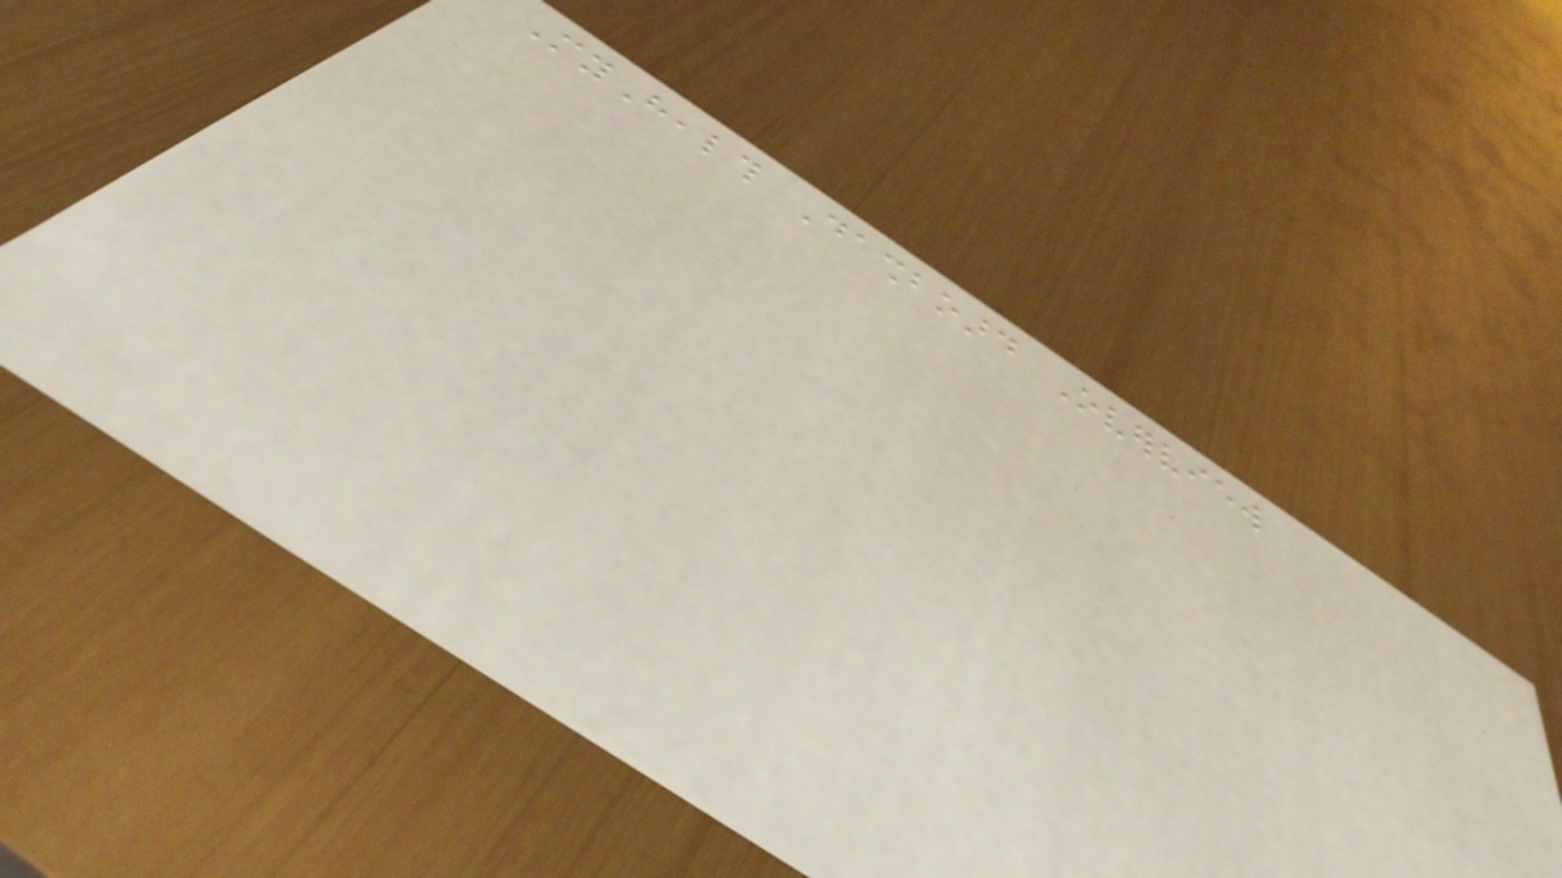MyHealth Dashboard Overview
